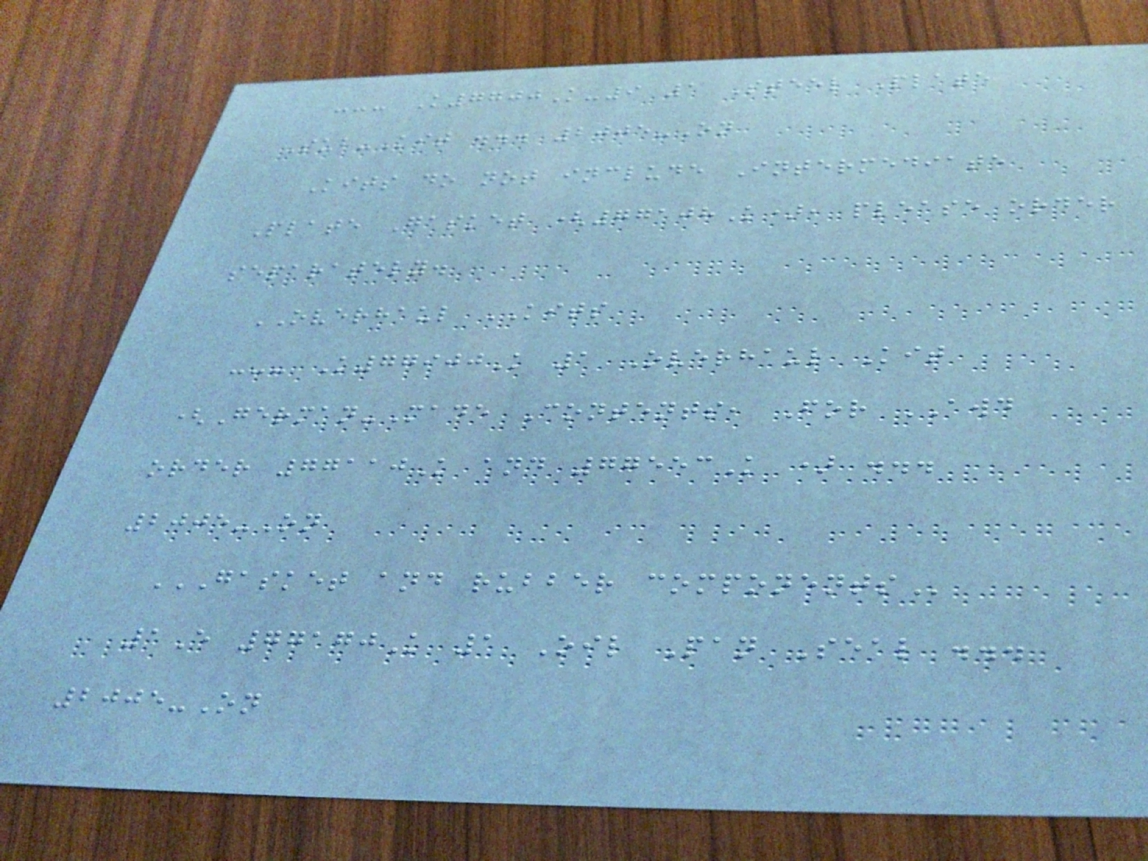--- K7700K-9 1 Steel Plate
Sub-Kit ... 2005-On
Kits do not include Intermediate
Plate Gasket (77108K), please order
separately.
OVERHAUL KITS
--- K77900K 1 Overhaul Kit
(German-Made Contents, For AWD
order 77110K and 77553K ) ...
2005-On
GASKET AND RUBBER COMPONENTS
1E 77170K 1 Oil Pan Seal ...
2005-On
